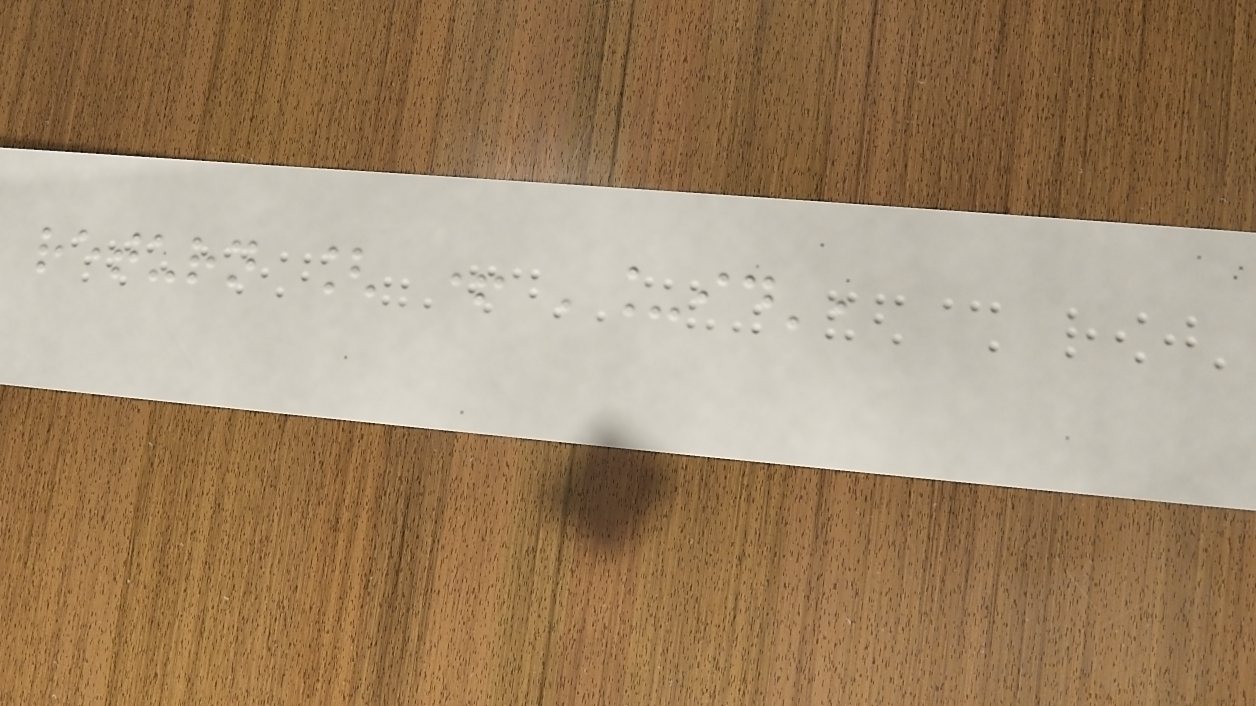return [ + '_id',
